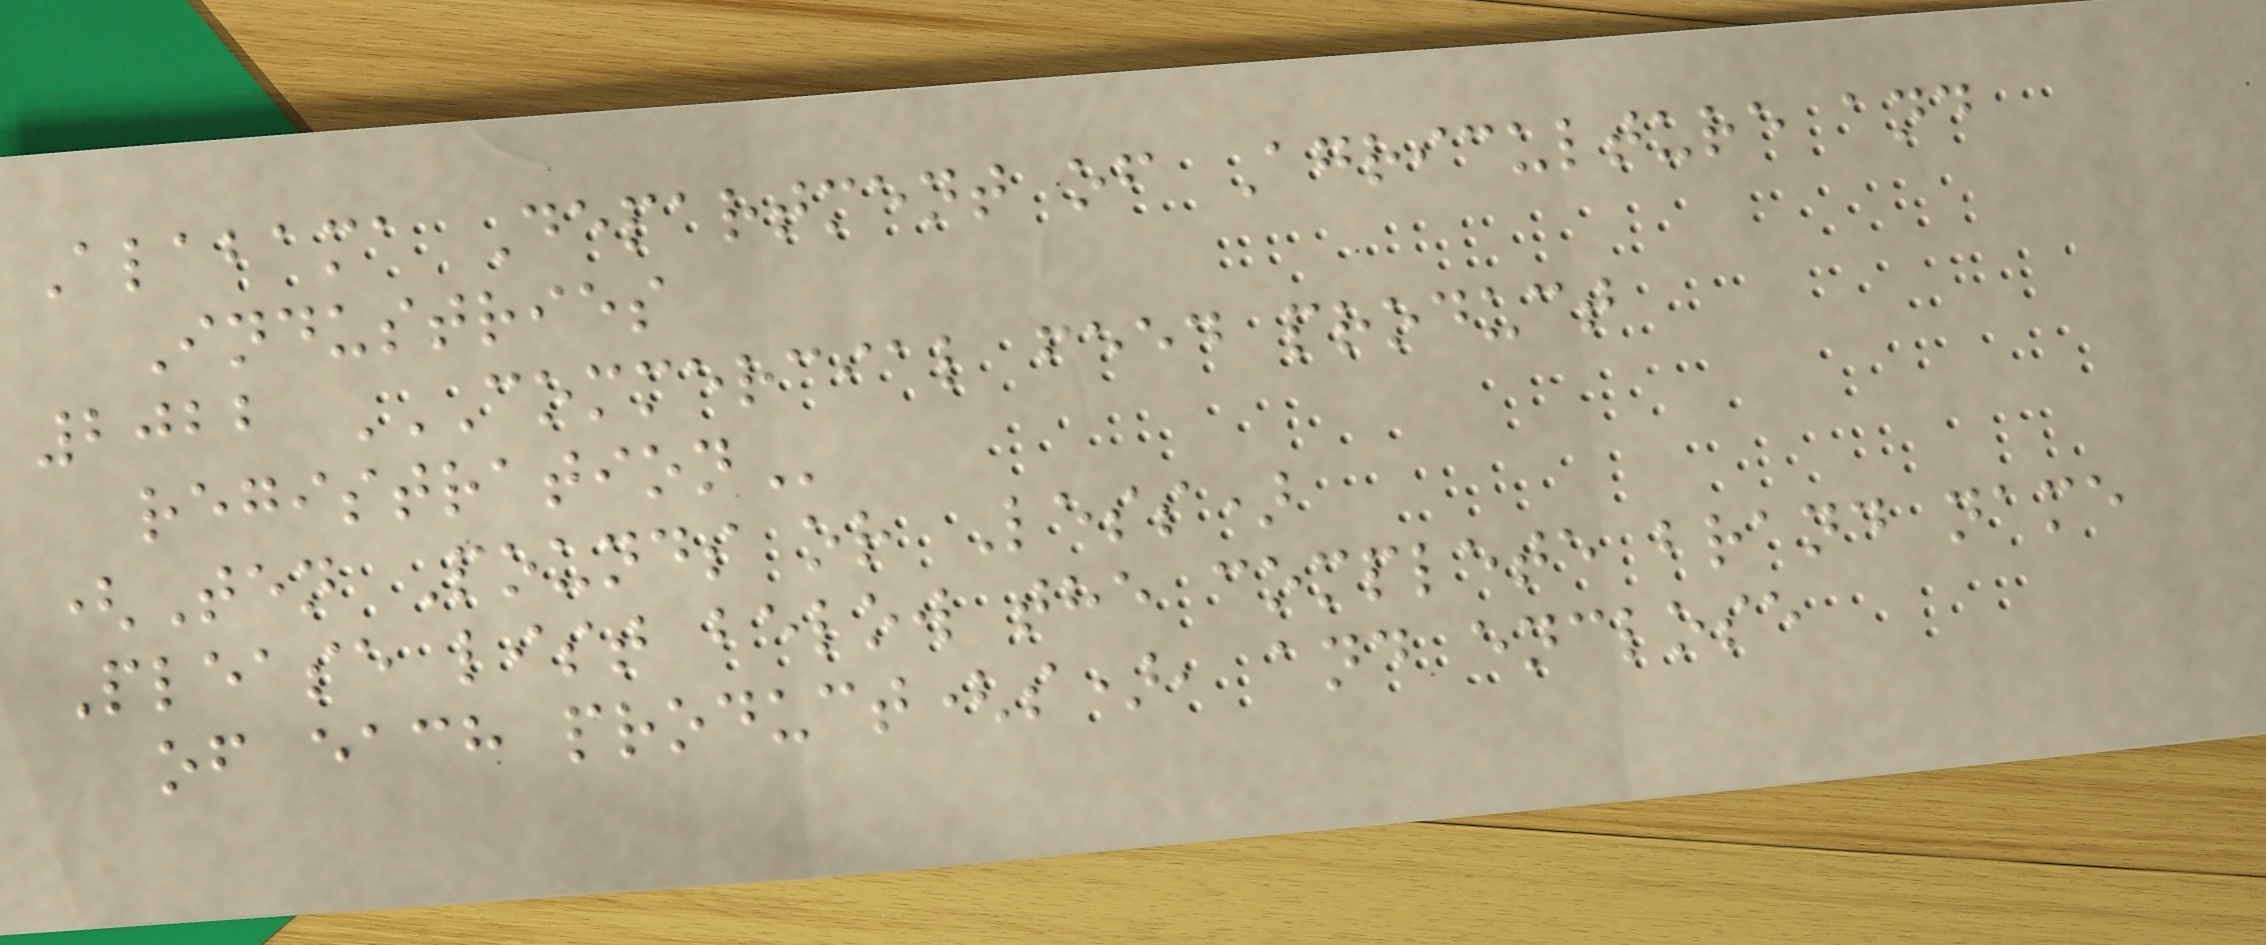Alabama Department of Agriculture and
Industries
2022 COMMERCIAL FEED PRODUCT
REGISTRATION
(Ten Pounds or Less)
Please list below the complete brand name
of each product(s), and enclose
